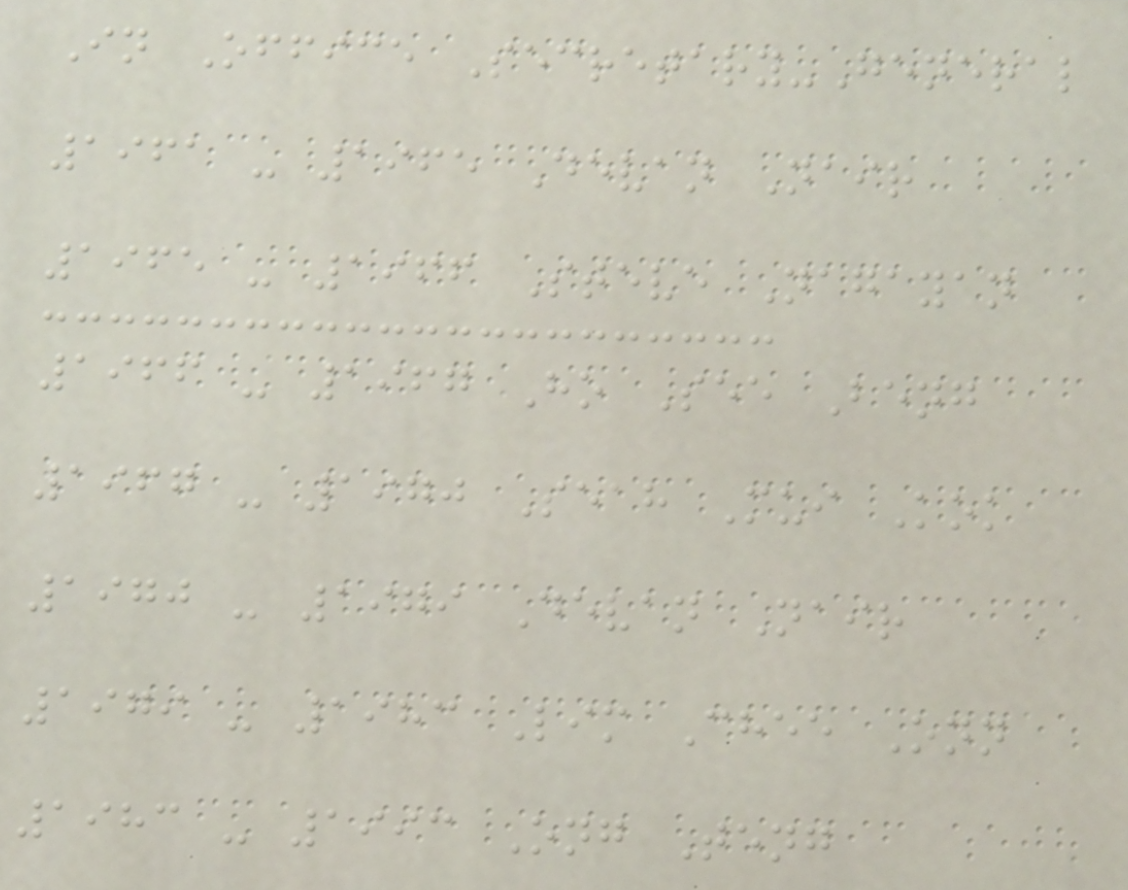In Office Secretary-General
1961 - 1965 Devan Nair
1965 - 1966 Steve Nagayan
1966 - 1967 Ho See Beng
1967 - 1970 Seah Mui Kok
1970 - 1979 Devan Nair
1979 - 1983 Lim Chee Onn
1983 - 1993 Ong Teng
